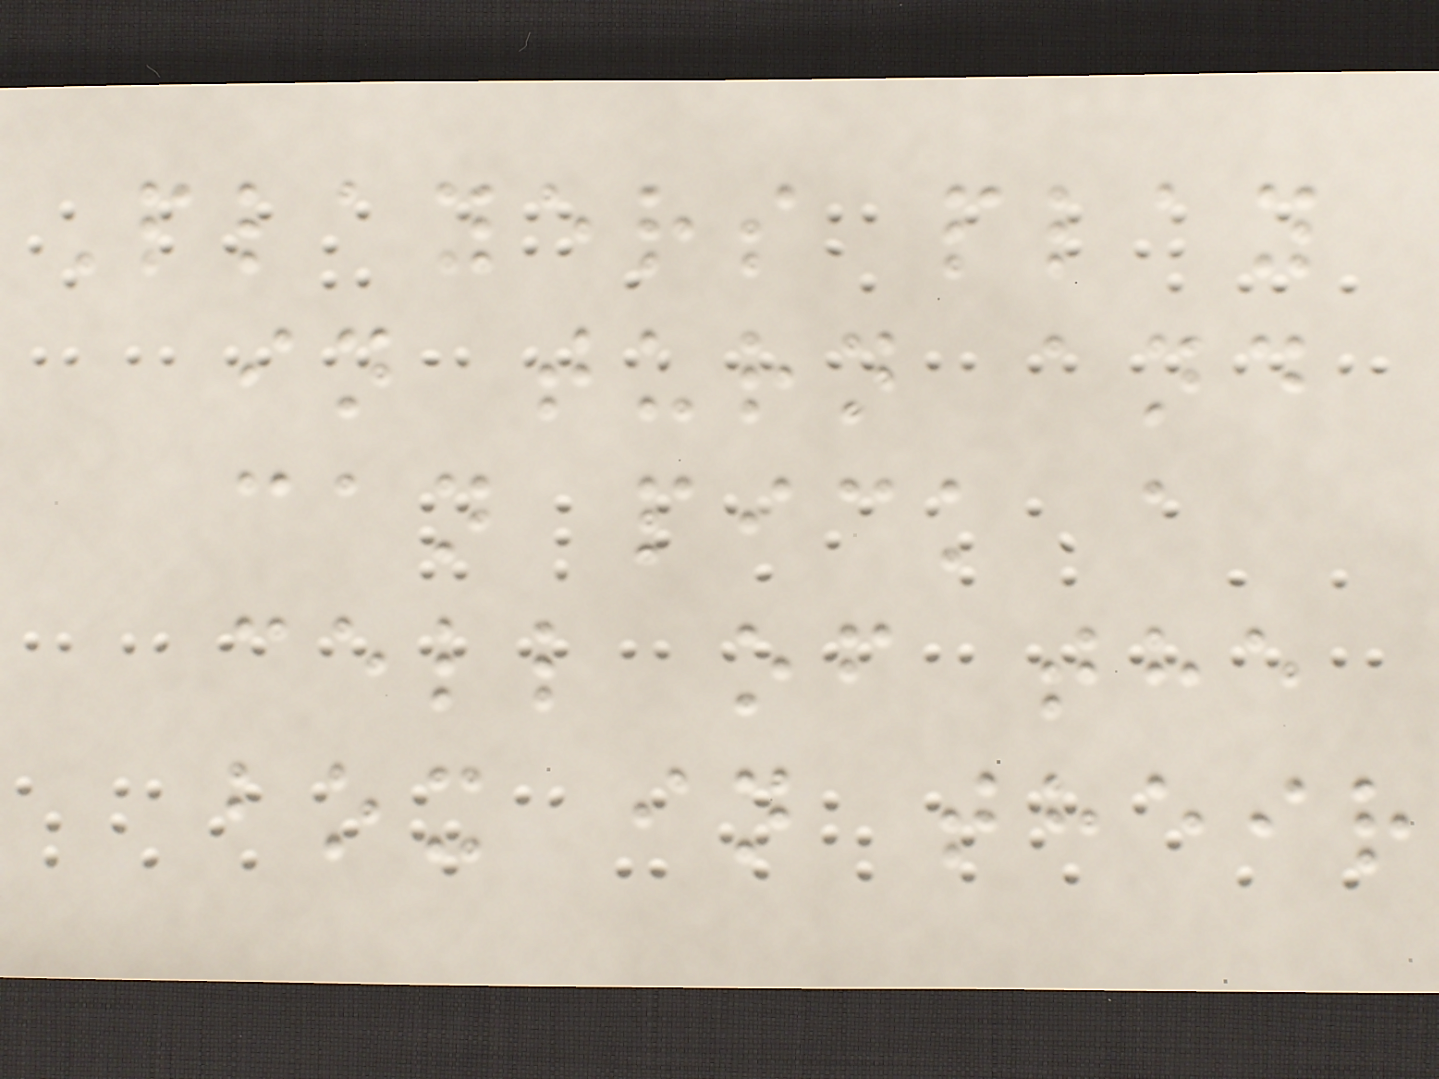Players play
in turn and
can pick a
cell of the
box in their
